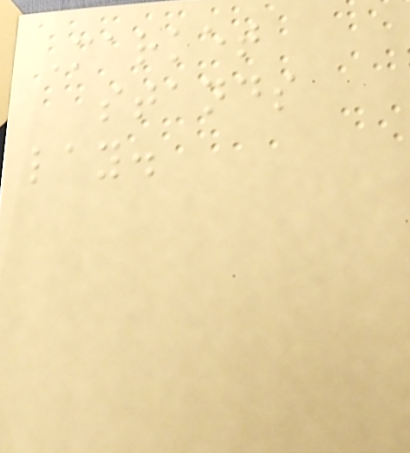Market
stands
lay.
